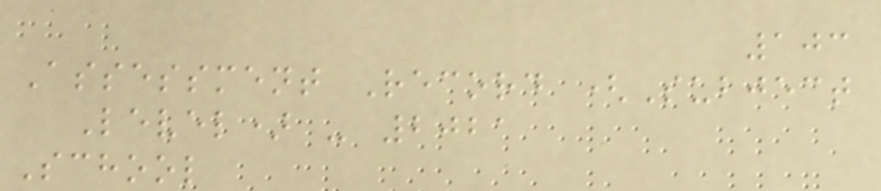103
Assessment Record (Subject
Level) - 2021
School
